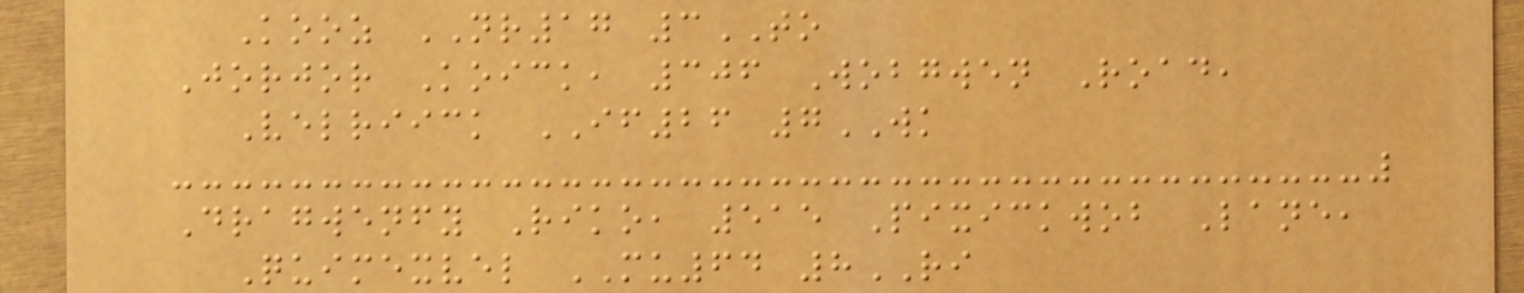Kooz NR17 3TO
Jorjor Koick, 306 Wobgwen Road,
Velriick IF26 7WK
Dragwenfy Riko, 515 Pixickwob Lane,
Quimexvel MU64 8RI
